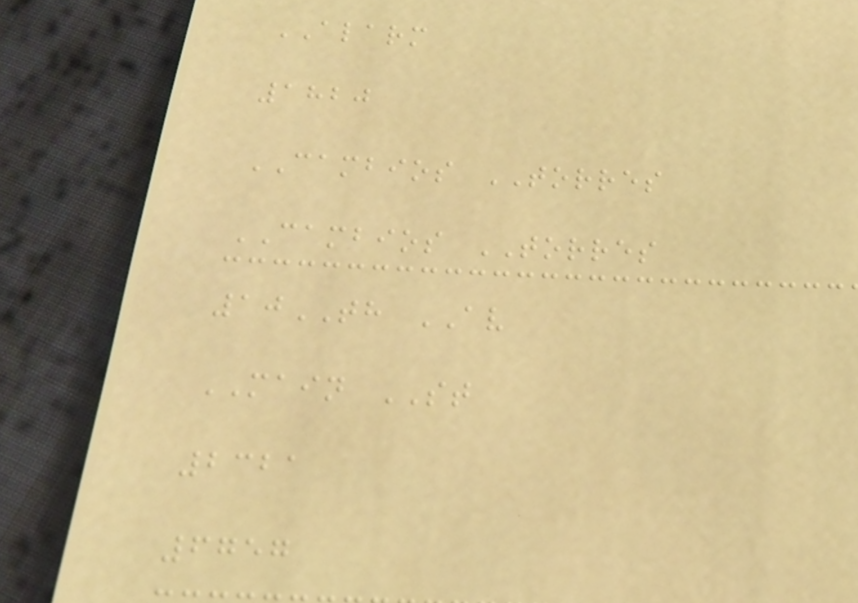ALARM
1820
CAMBIOS TORRES
CAMBIOS TORRES
10TH AV
MAIN ST
2321
6757
